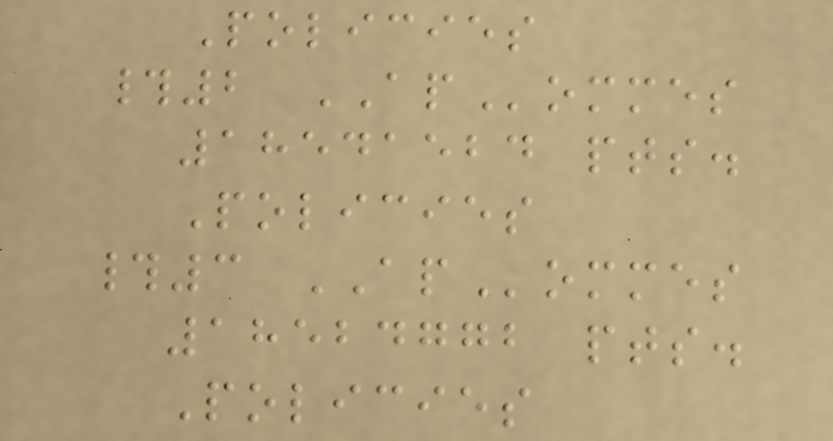Policies
#2 APommes
18541524 pts.
Policies
#3 APommes
18524772 pts.
Policies
